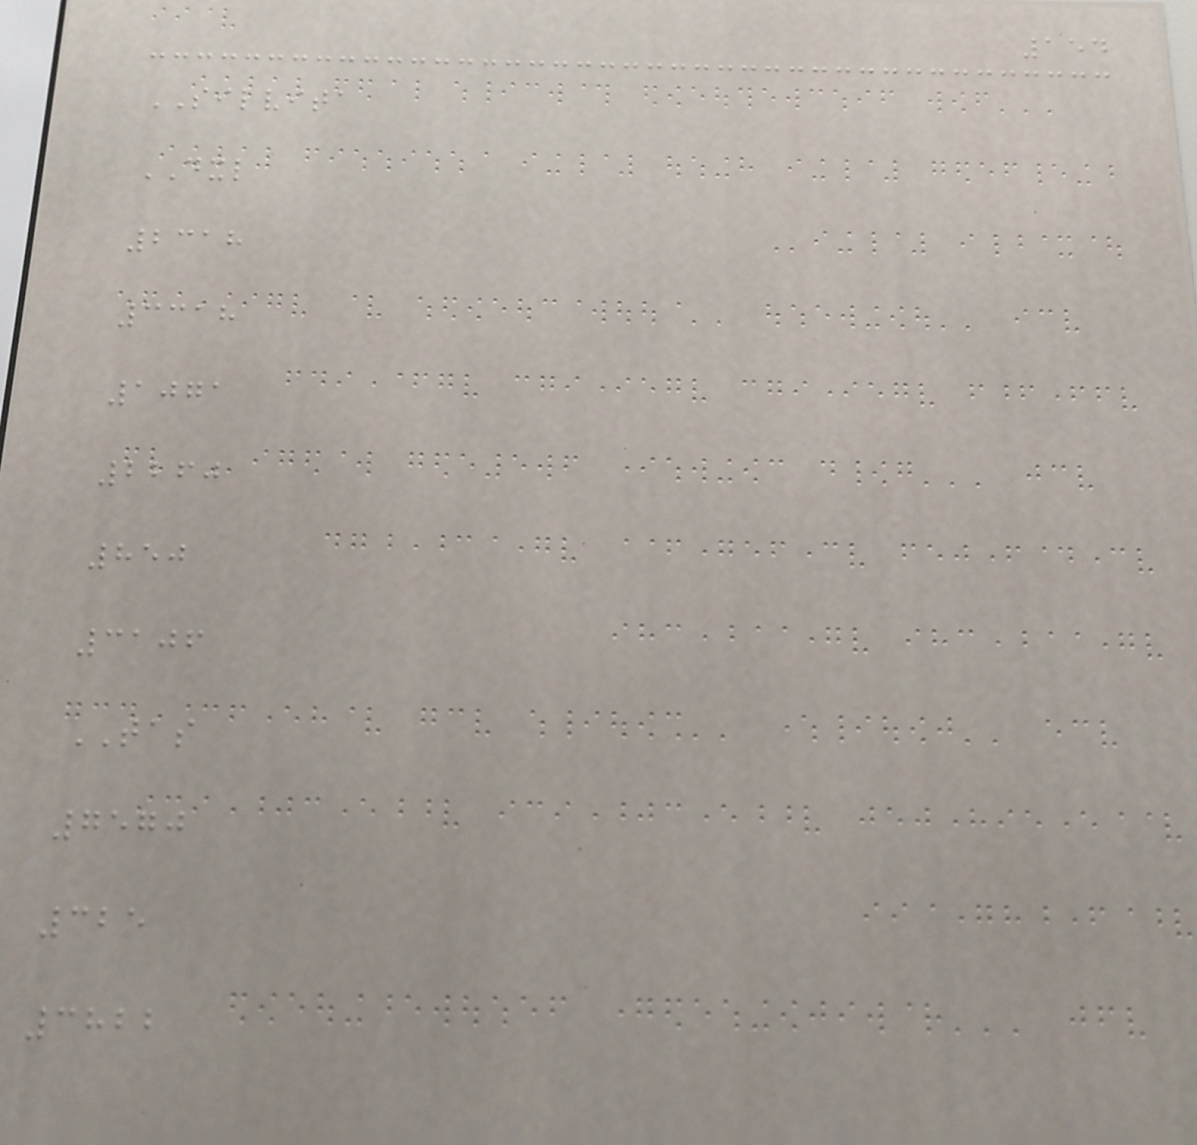154
SILVITA
DXL
2318
3318
1071
2260
850
3106
TAS
7570
325
3822
